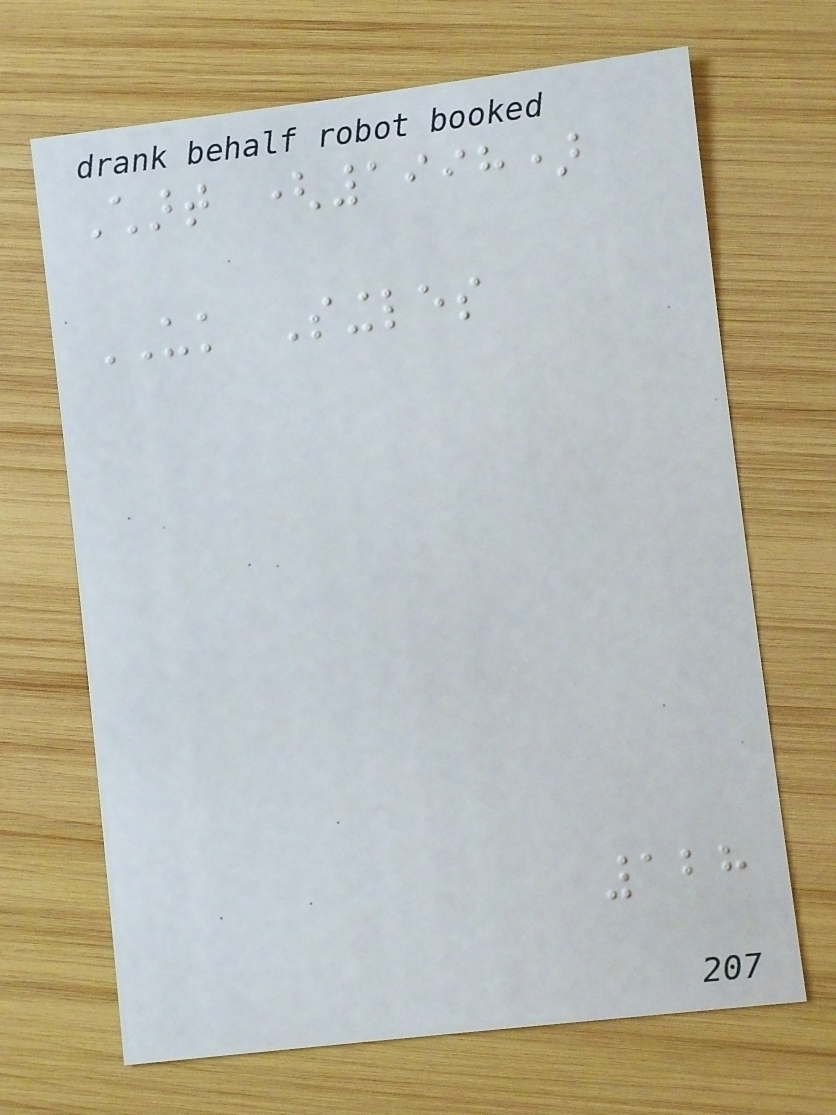Chart (1998)
UK Singles
128
